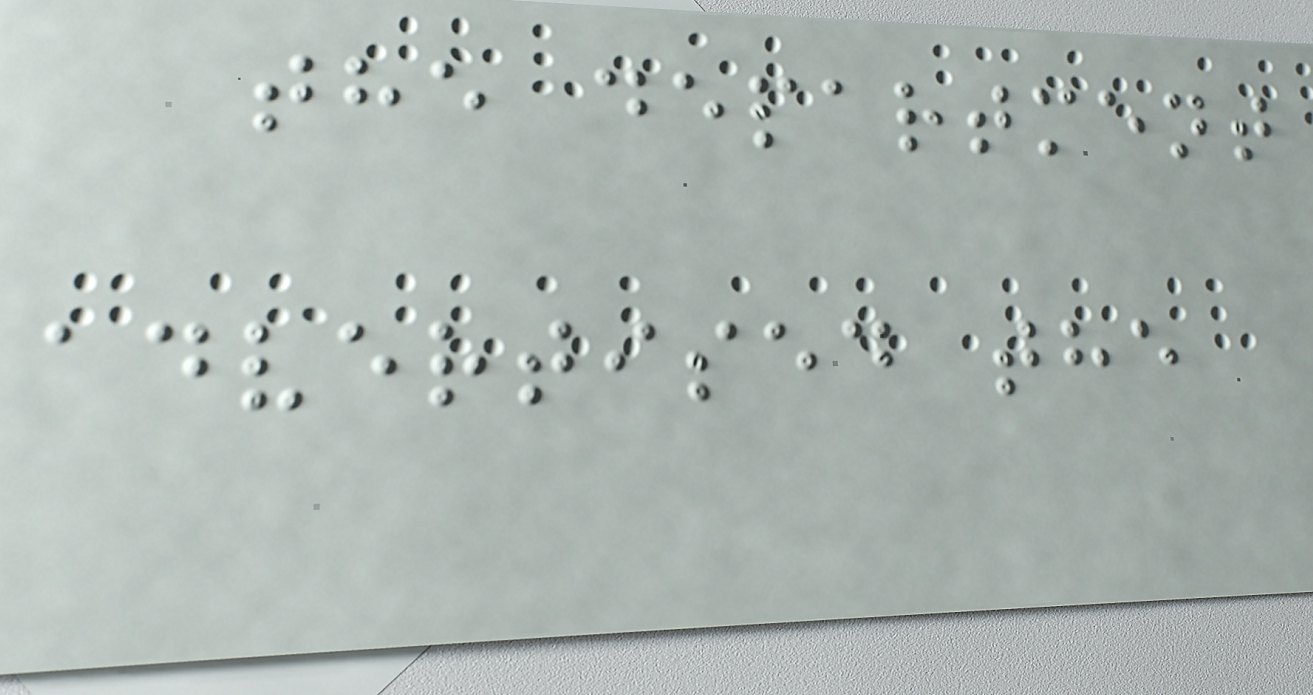the department
advertised the
